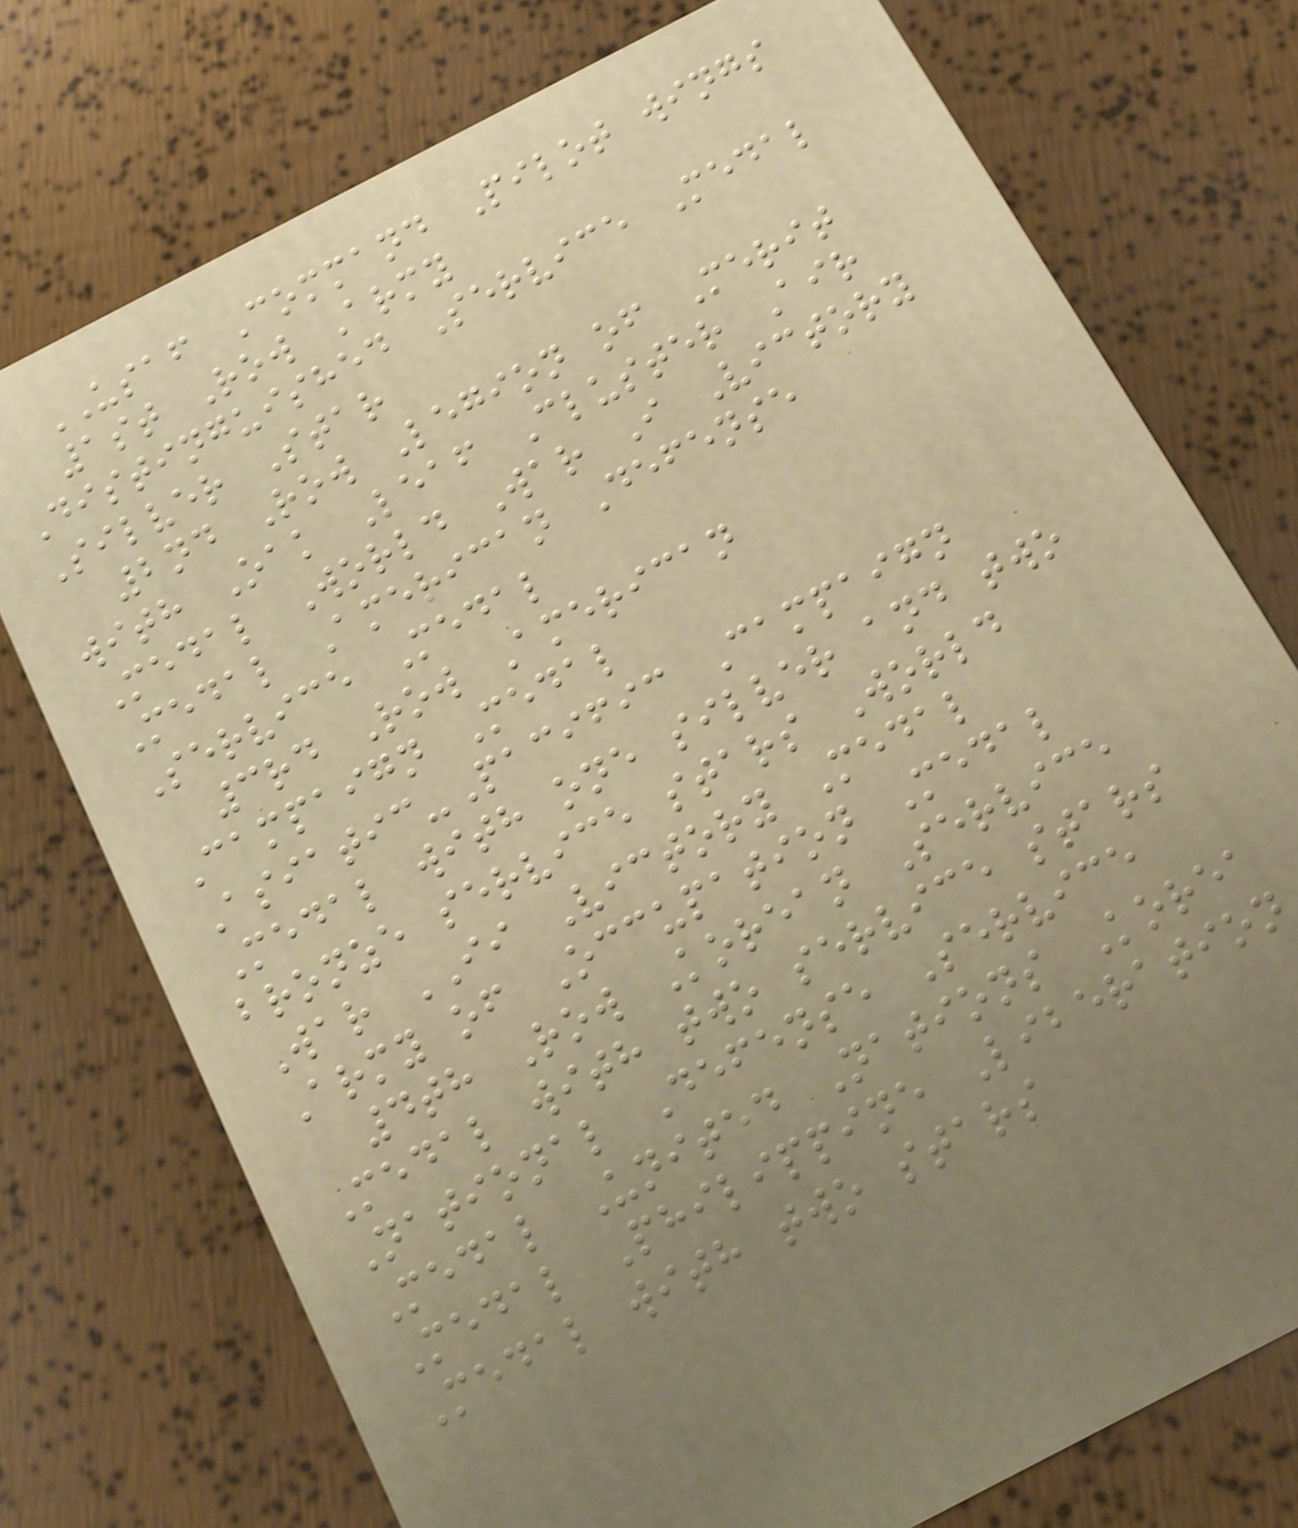USAF Command Pilot wings
1st Row Army
Distinguished Service Medal
Silver Star
2nd Row Legion of Merit
with Oak Leaf Cluster Air
Medal World War I Victory
Medal American Defense
Service Medal
3rd Row American
Campaign Medal
Asiatic-Pacific Campaign
Medal with one silver and two
bronze service stars World
War II Victory Medal
Army of Occupation Medal
4th Row Korean Service
Medal with two service stars
National Defense Service
Medal United Nations Korea
Medal Philippine Liberation
Medal with two stars
